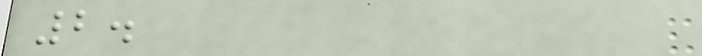2.
